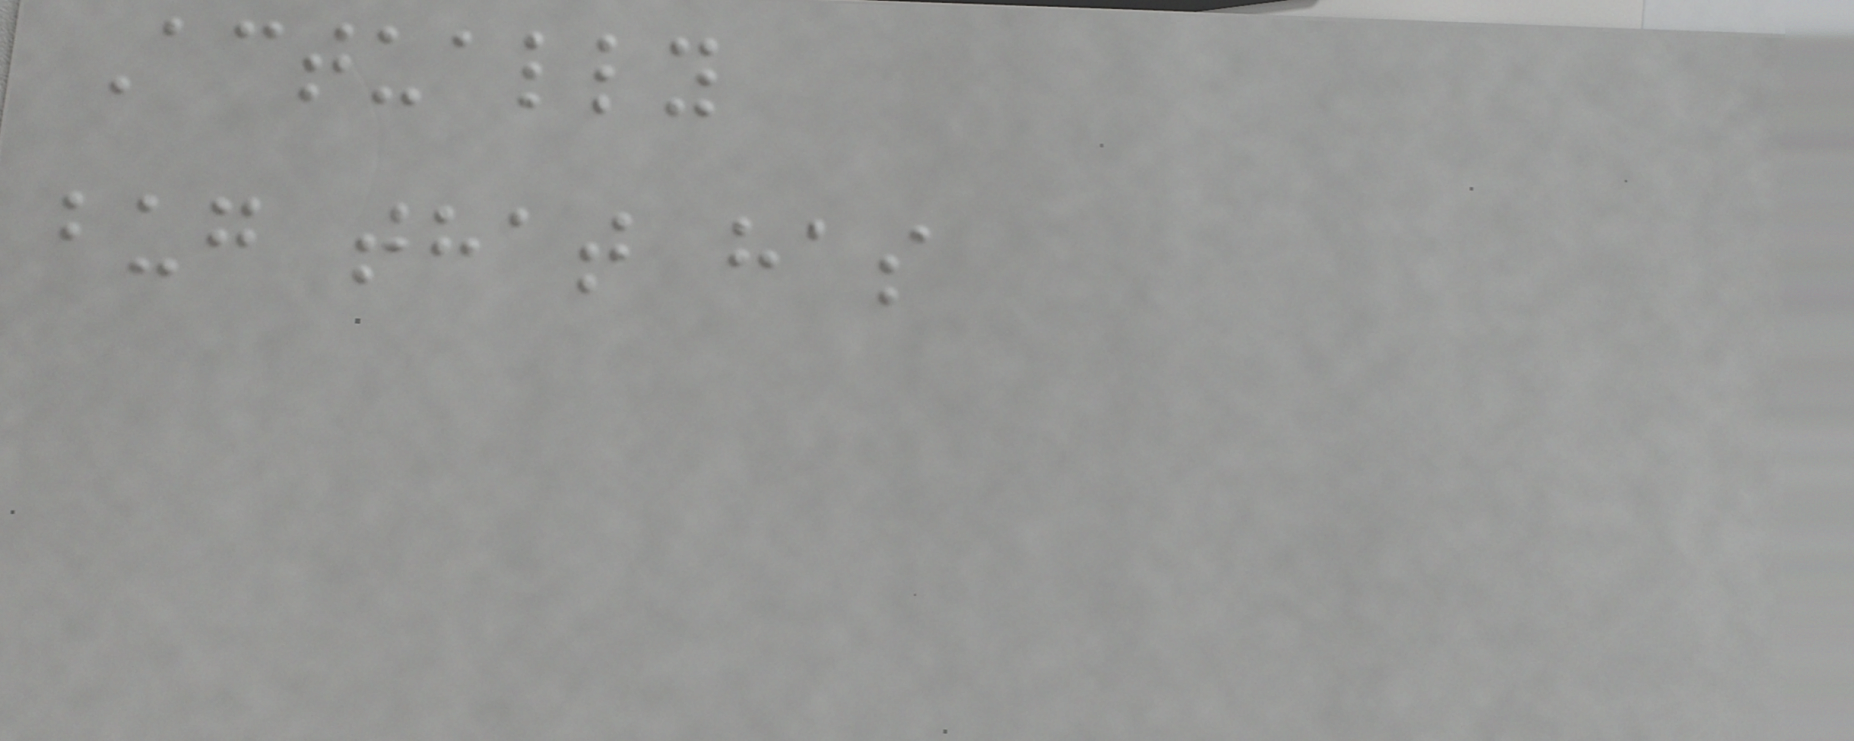Actually
bug that has
